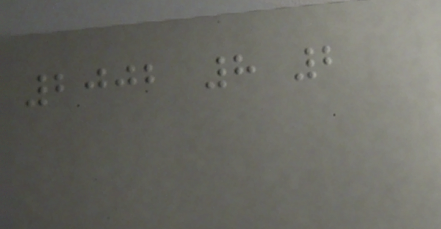2002 8 2
